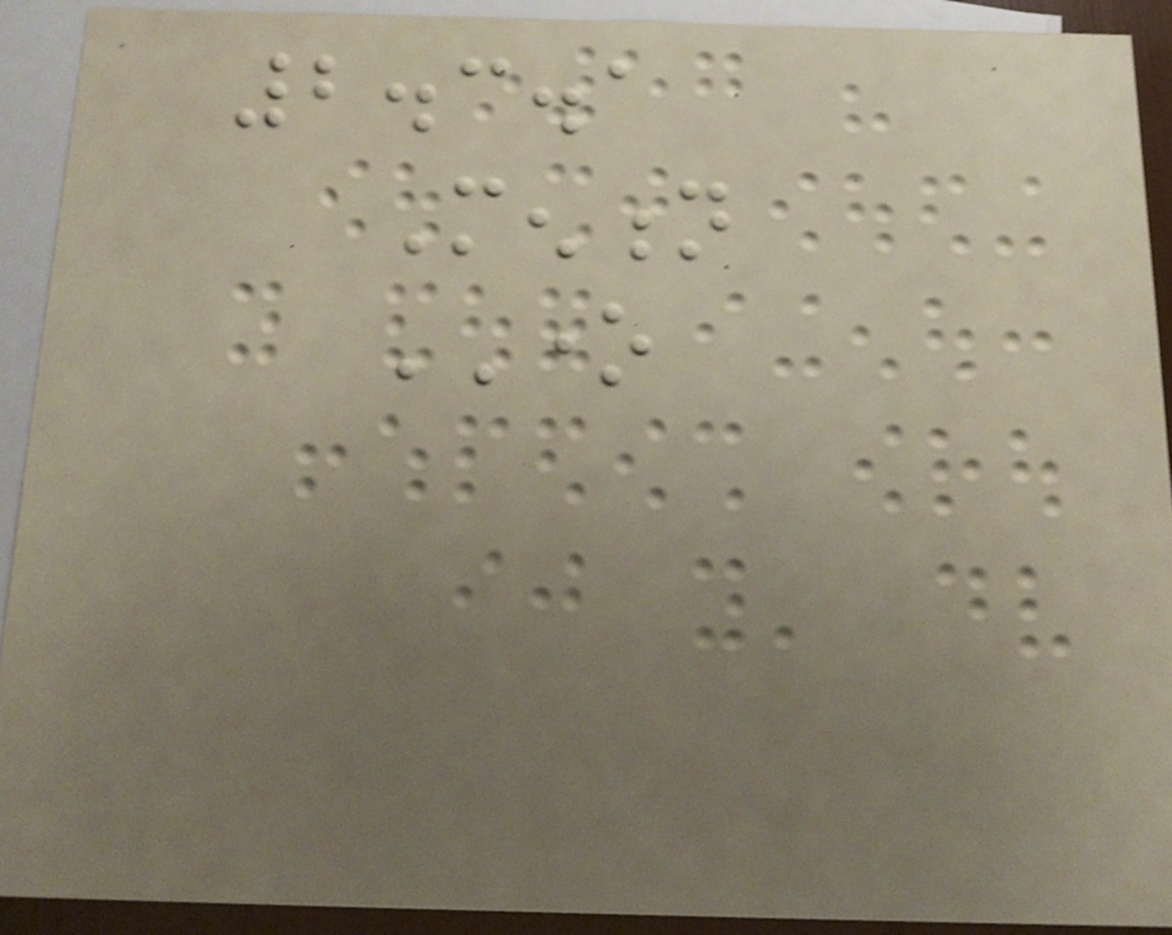2.3.1
Mention
ONE
